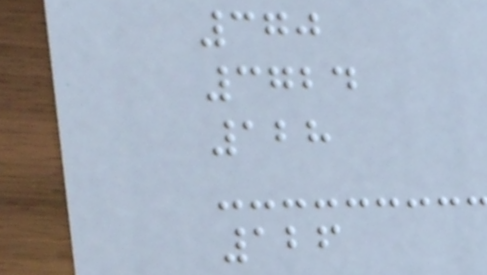370
3724
128
126
